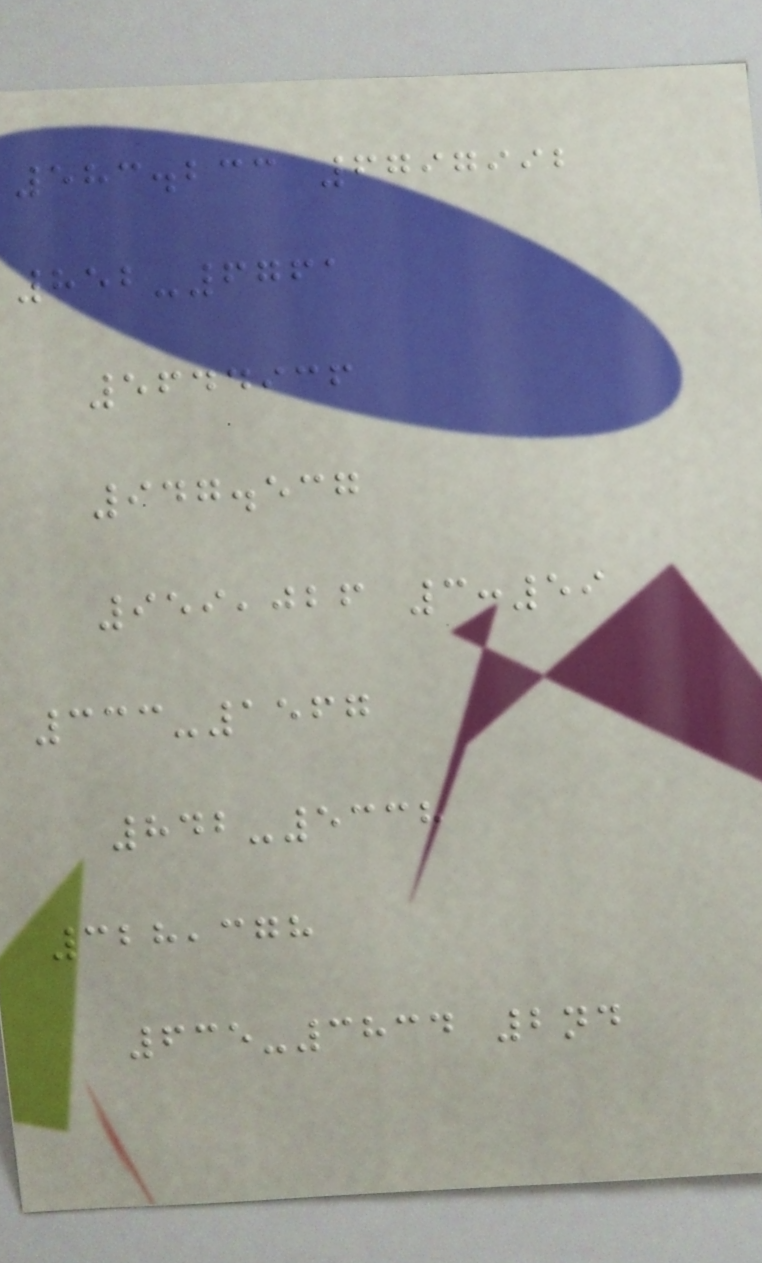583.233 6797992
852-6761
5644936
947.537
959,026 3:59
333-1567
842-5338
328,378
635-3834 2nd
